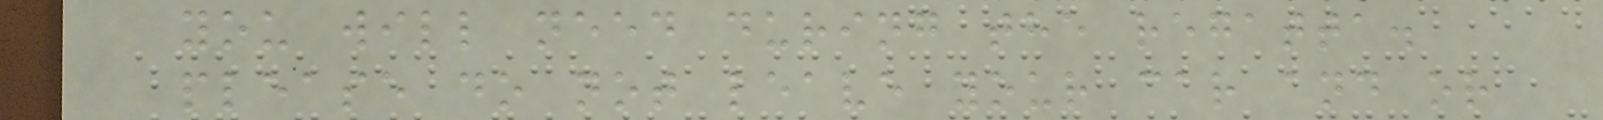you will need during the regatta.
please do not leave your car and or
